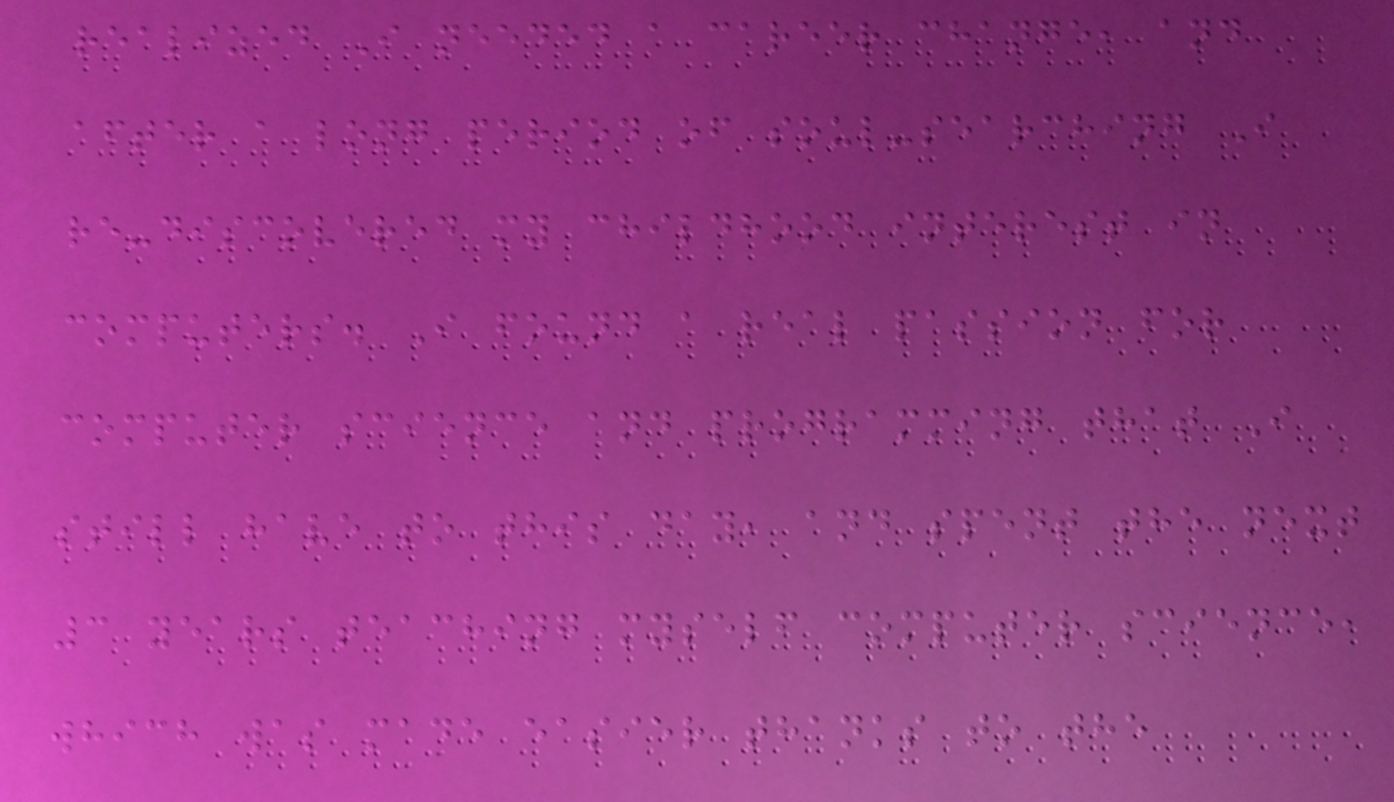realized I needed a career change, and
after a long period of soul-searching I
re-discovered my childhood interest in
computers. I found a real passion for
computer science and programming that I
still have to this day, and spent the next
3 years teaching myself computer science,
which was made easier thanks to the
